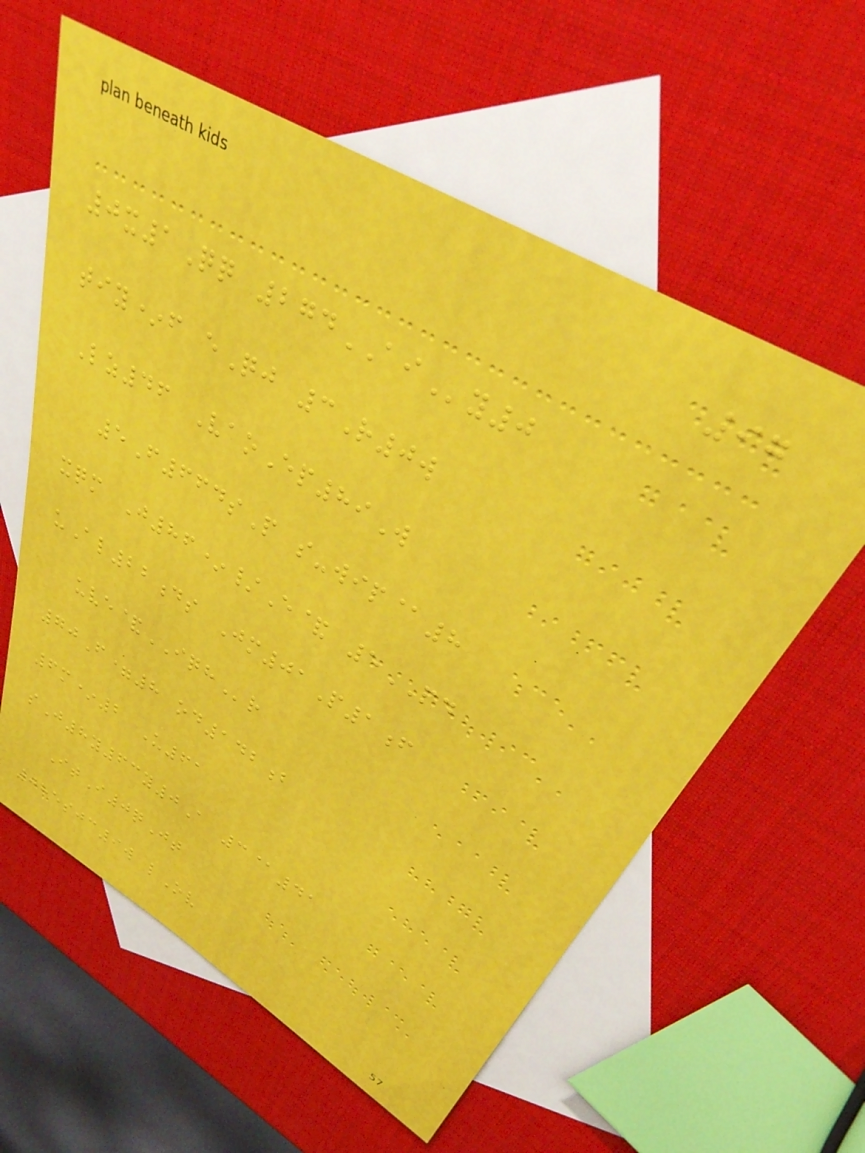97
0x1Qq 274AIy0
tiy*f eQj 3R0w
Lz46 VaoEp89W
5F664sP s-wip@8
xqm J86*/E& 5PD
uAl22ds Jm01P1f
uve&IQHr
70F=8 od142b
6m*2 U61
sJ8y63y0A 3@41
ItI0qJt
085sjc9w lOv
